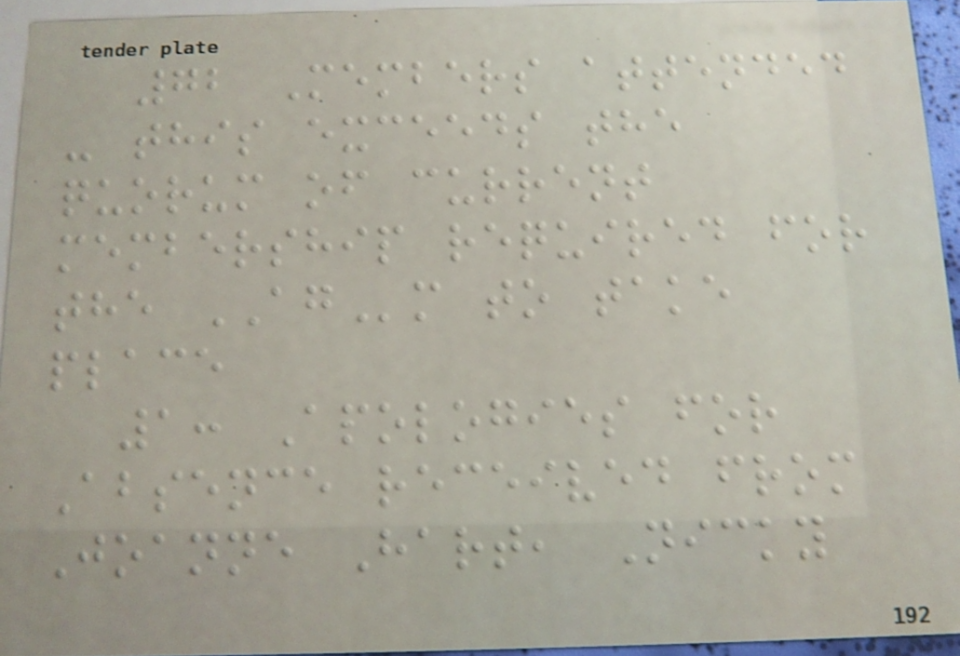72 Members attended
- this exceeds the
quorum of current
membership required for
the AGm to take
place
1: Apologies for
Absence received from
Joanne Hart, Nicky
